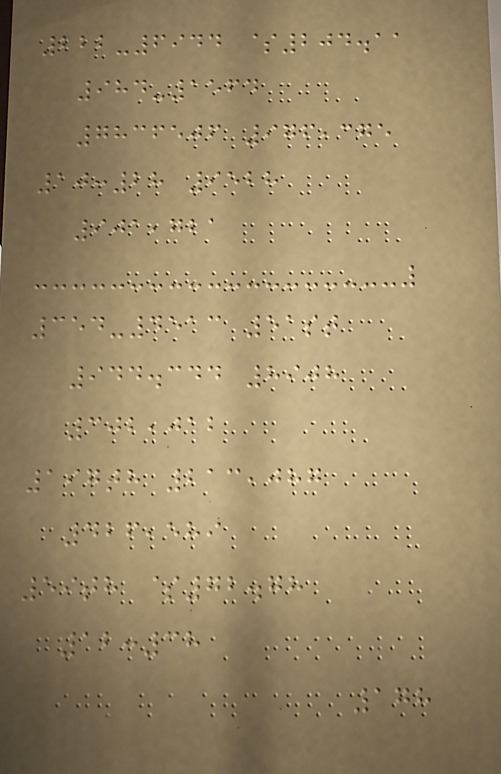222-6944 $204.11
984-1564
7836506 976,375
10:28 9528
901,721
354-4513 51st
944.344 8908
302,012
197th 213,087
426,589
59th $72.78
12:38
178
